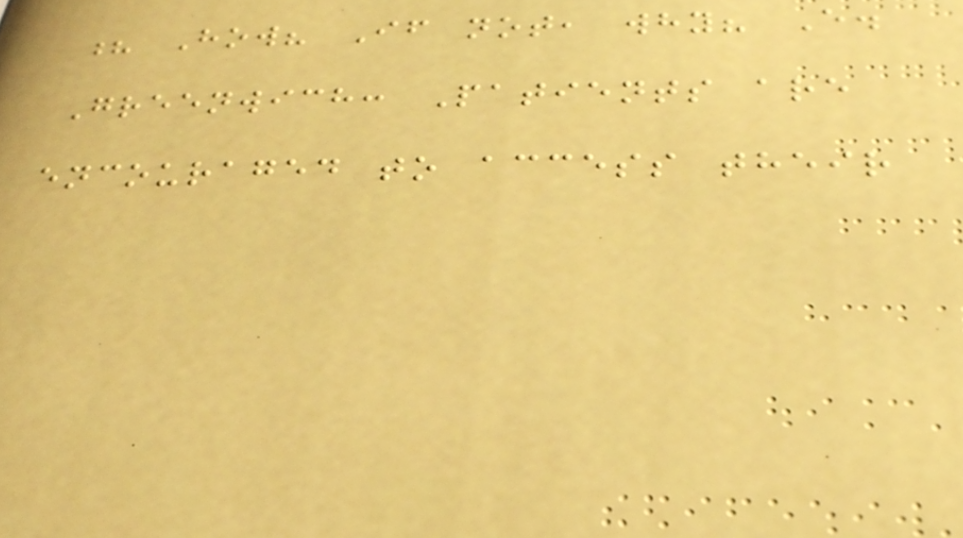? How? If not, why? E.
Greenwich: Patients are
encouraged to access their
